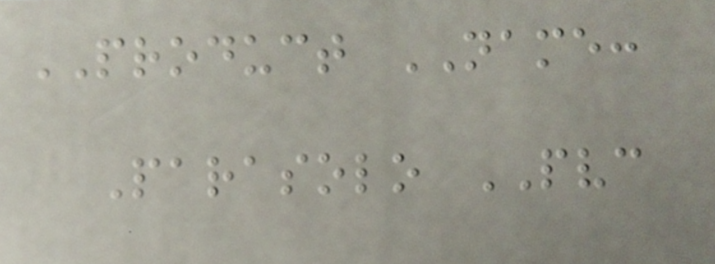PRODUCT NAME:
Parasolo PVC
